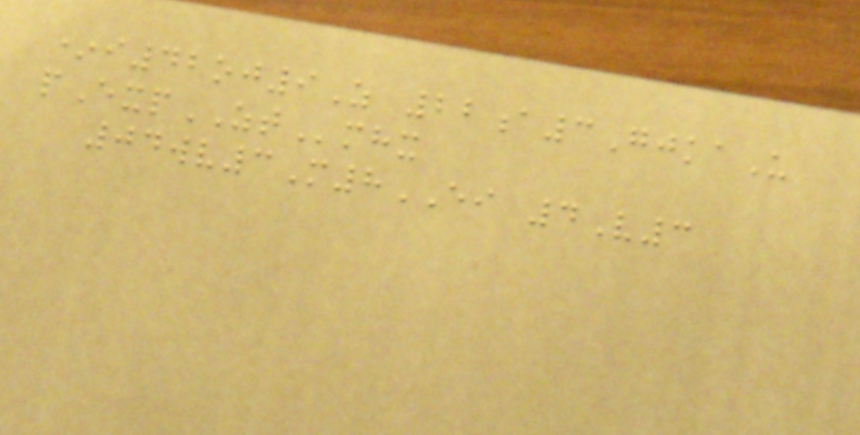*i42oj9Z 22a3GjkaU
pExpZTmhx
04wv3M8EI 4V3
